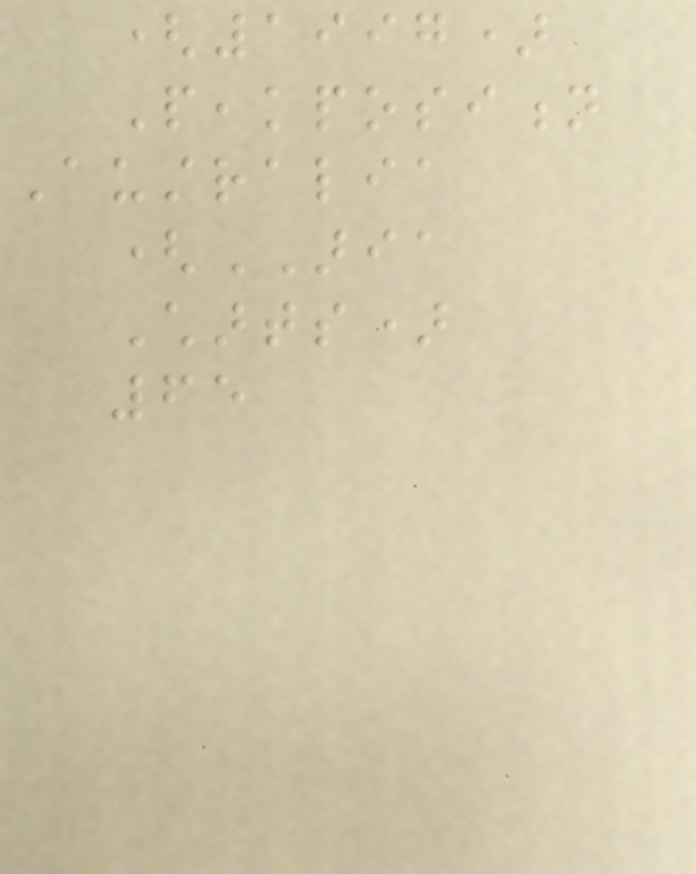(1997)
Peakposition
Australia
(ARIA
Charts)
65
